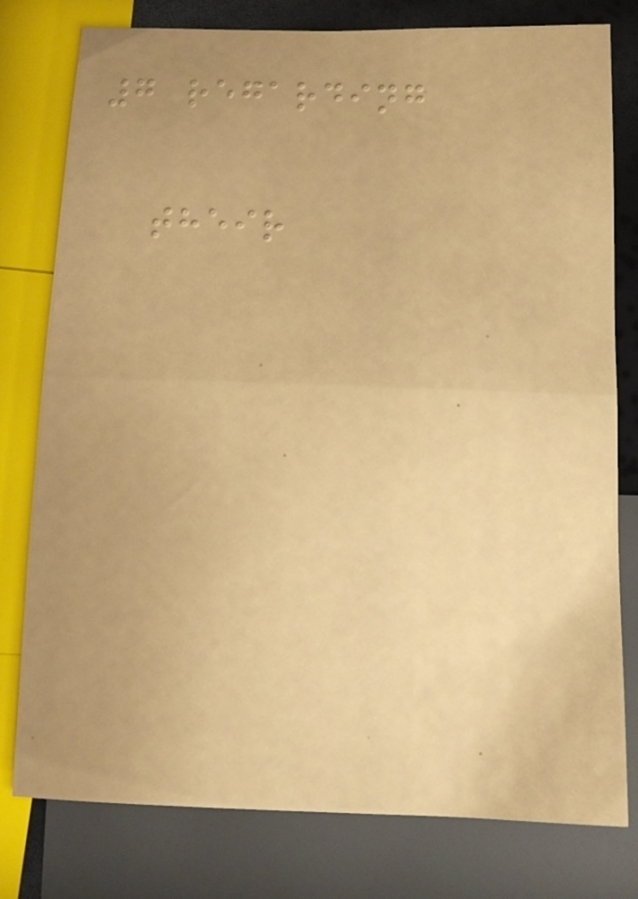7 regarding
their
